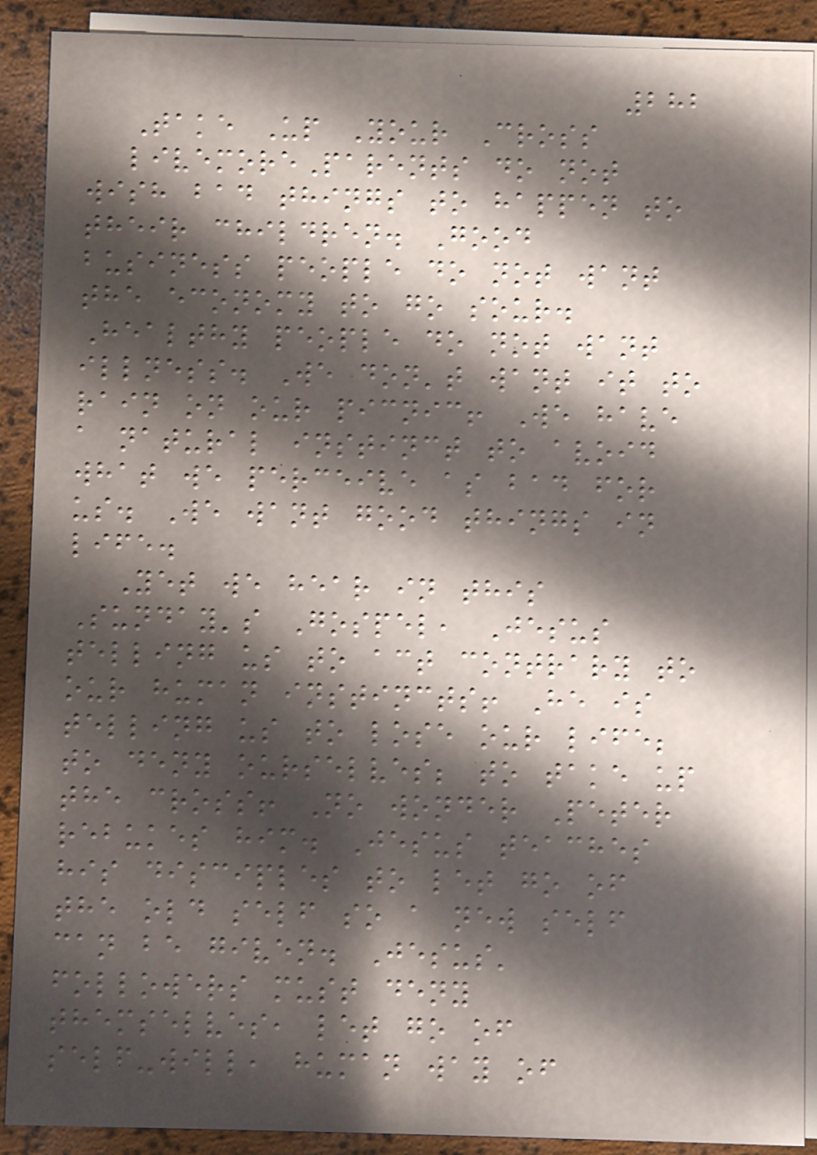282
Take Up Your Cross
livemoreParents do not
wish bad things to happen to
their children. Good
business people do not want
the economy to go sour.
Healthy people do not want
illness. We don't want it to
rain on our picnic! We have
a natural instinct to avoid
what we perceive as bad for
us. We want good things in
life.
Yet we hear in this
Sunday's Gospel, Jesus
telling us to act contrary to
our human instincts! He is
telling us to lose our life;
to deny ourselves; to take up
the cross! No wonder Peter
rebukes him. Jesus teaches
his disciples to let go of
the old self so a new self
can be given. Jesus'
followers must deny
themselves, let go of
self-will, human way of
